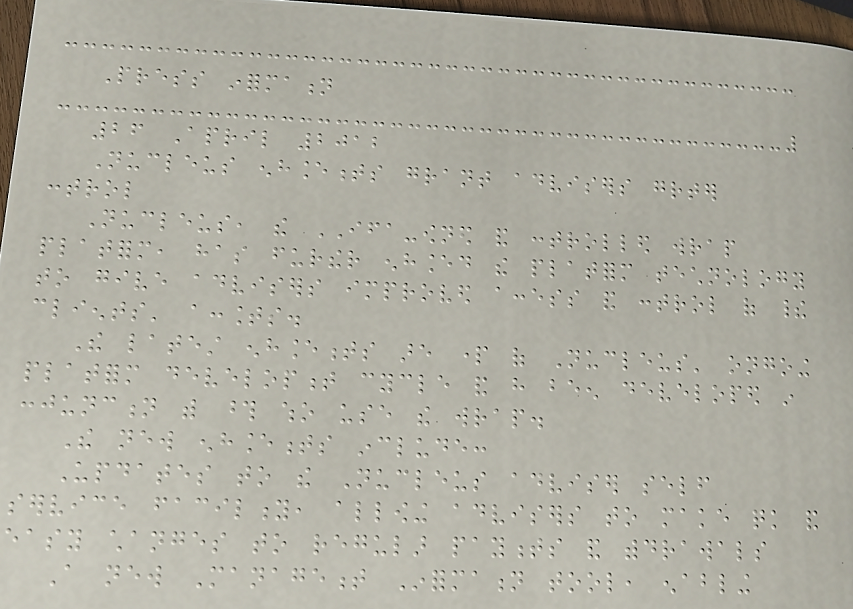Press information
26 April 2012
Nucleus enhancements grant advisers greater
control
Nucleus, the IFA-owned and controlled wrap
platform, has further enhanced the platform technology
to give advisers improved access and control of their
clients' accounts.
The latest enhancements are part of Nucleus' ongoing
platform development cycle and have been developed in
conjunction with those who use the wrap.
The new enhancements include:
Updates to the Nucleus adviser self
service facility, allowing advisers to make quick and
easy changes to regular payments and withdrawals
A new Management Information tool, enabling
